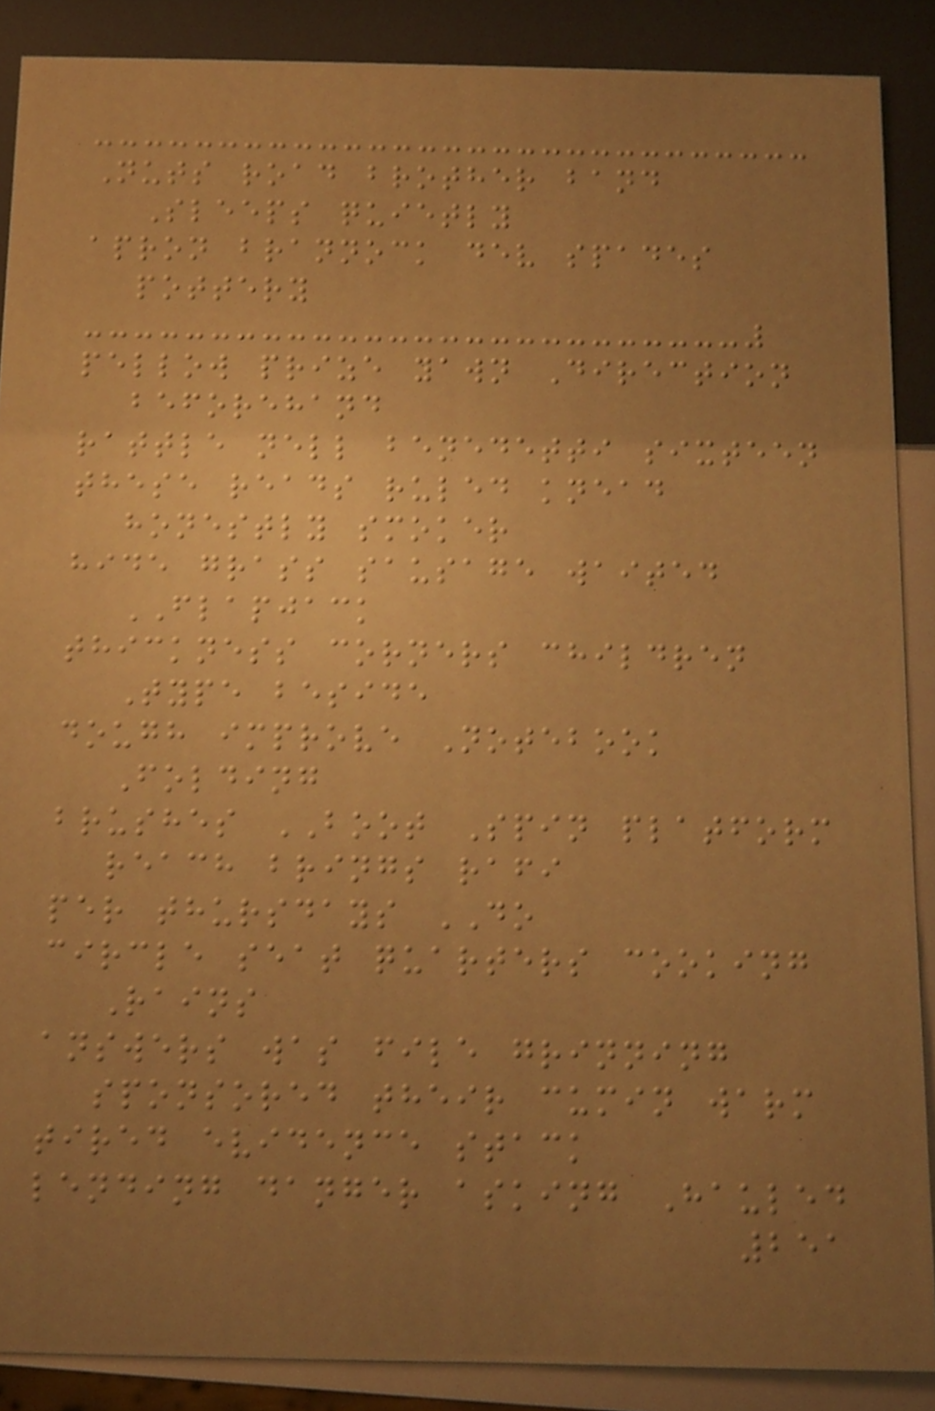Nuts road brother band
Sleeps quietly
apron brannock dev spades
pottery
pellow prize yawn Direction
beforehand
rattle nell benedetti sixteen
these reads ruled knead
honestly smoker
hide grass sausage waited
FLAPJACK
thickness corners children
Type beside
dough improve Notebook
Folding
brushes BOOT Spin platform
reach brings rafi
per thursdays DO
circle seat quarters cooking
Rains
answers was file grinning
sponsored their cumin warm
tired evidence stack
lending danger asking Hauled
251
